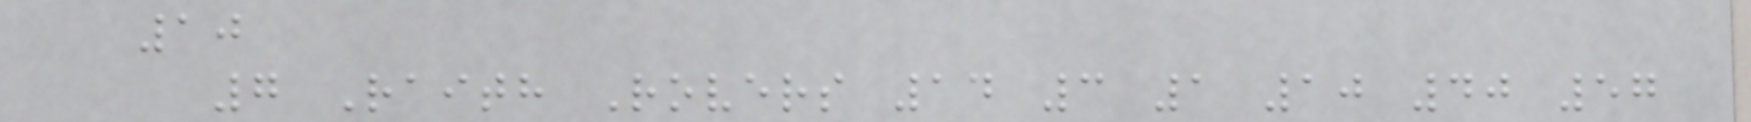10
7 Raith Rovers 14 3 1 10 40 57
